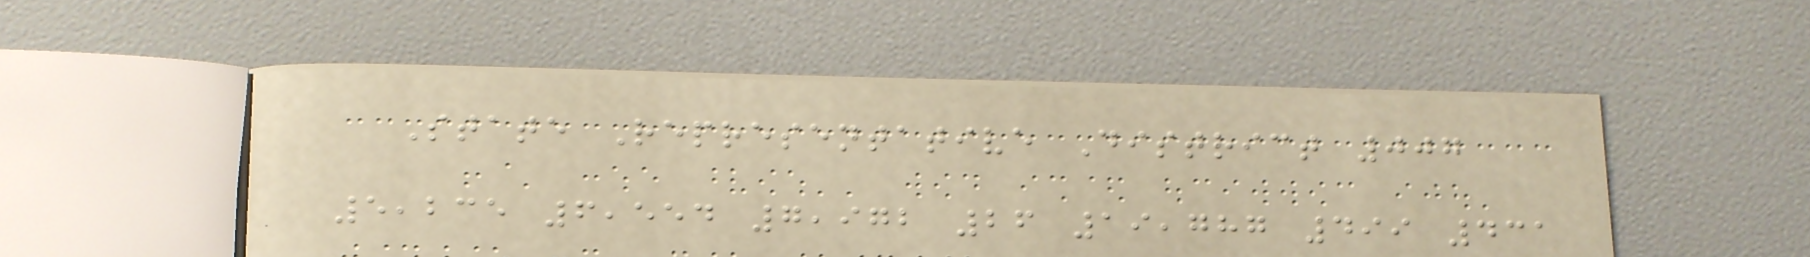State Representative District 007
5,235 6,554 7,972 26 19,787 499 431
